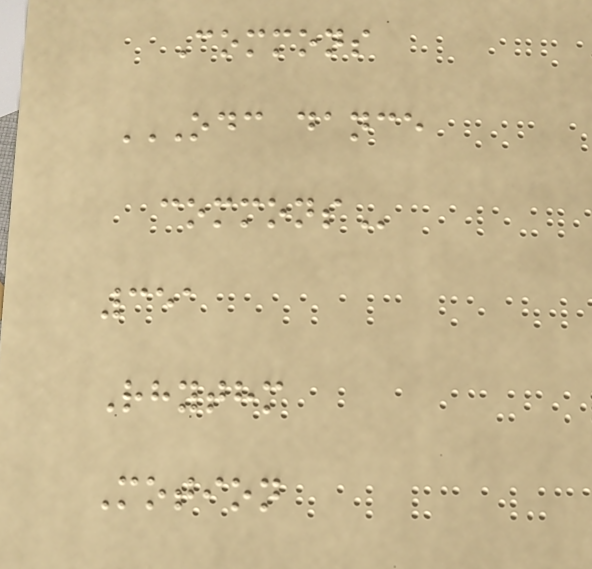Commons
ODC DANCE
COMMONS
351
Rhythm
Motion
